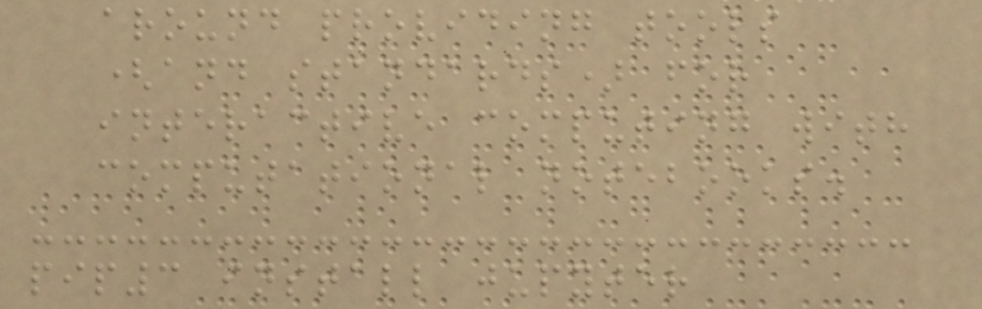around providing tools
(and standards) for
interactive computing with
computational notebooks.
pip3 install jupyter
